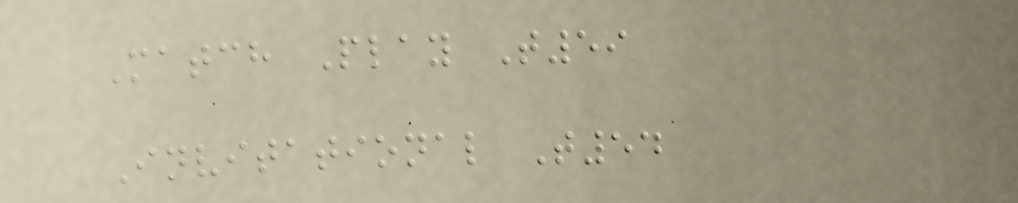Match Play T59
Invitational T54
